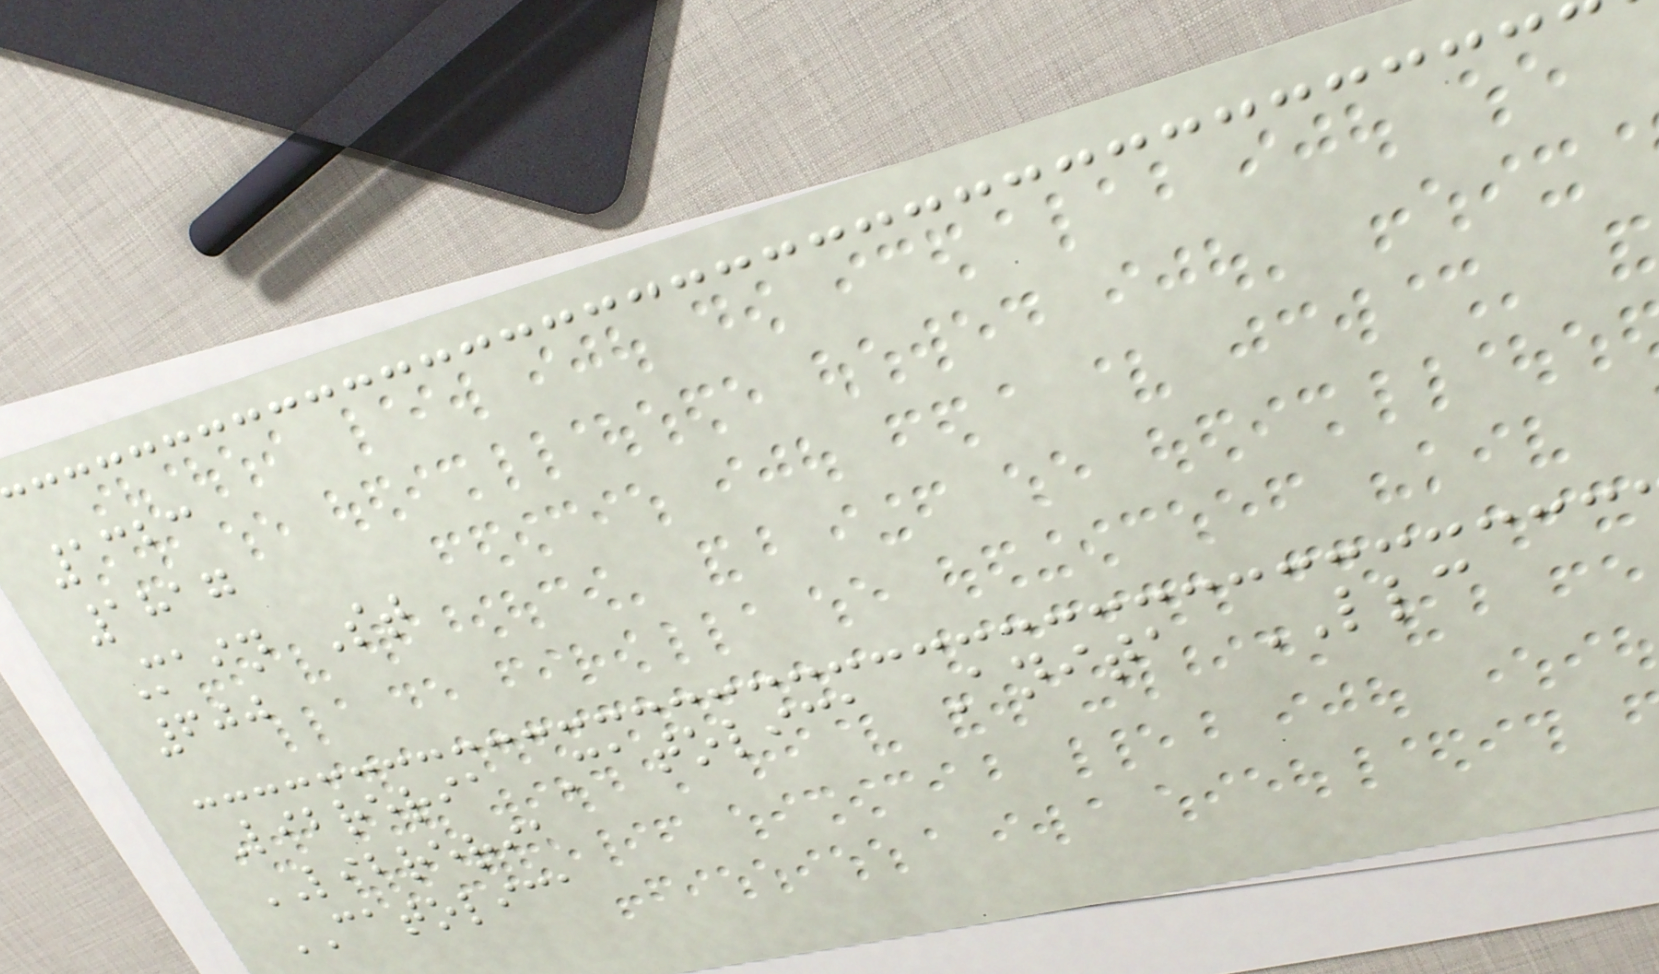1323
1817
Main St
600
Libreria Catolica Anita LLC
LIBRERIA
CATOLICA
